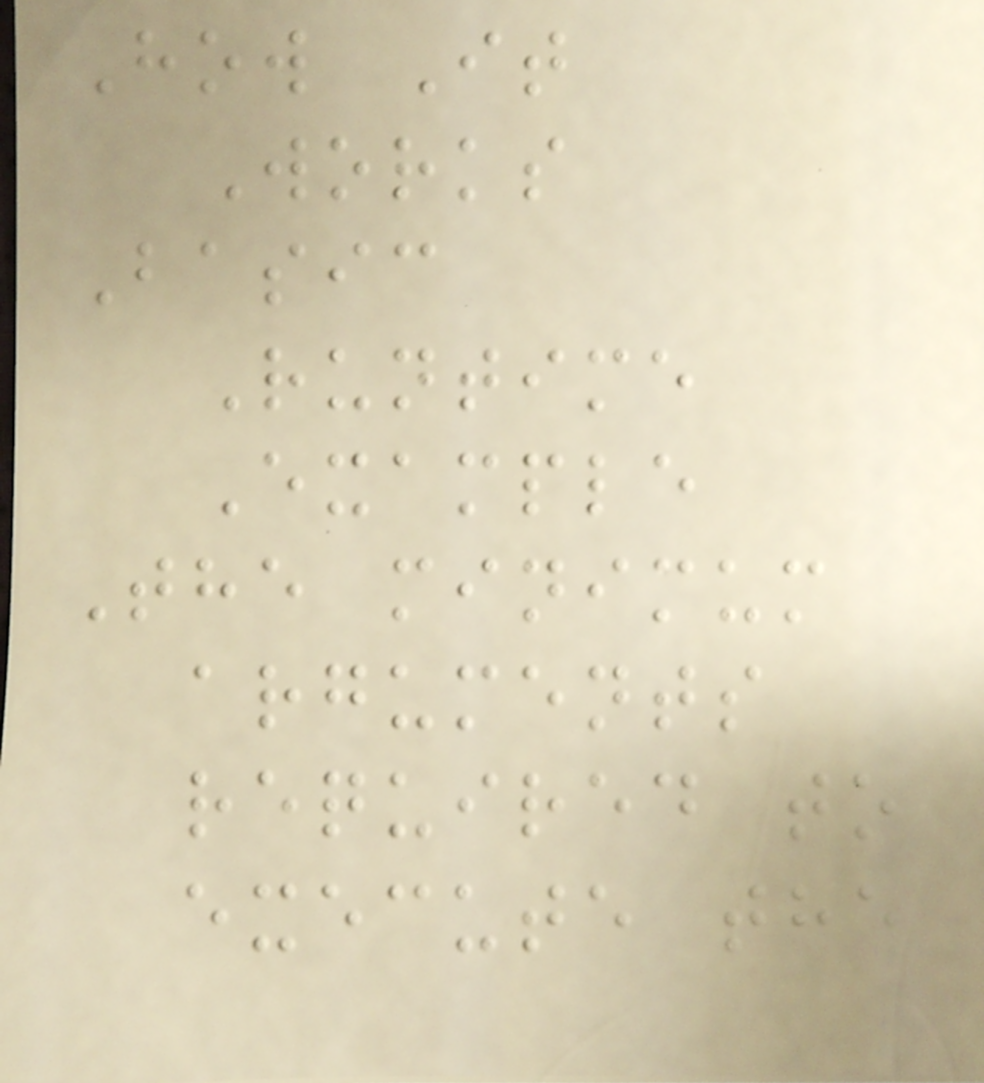How It
Works
Basic
Runtime
Example
The minimum
arguments
required to
execute the
